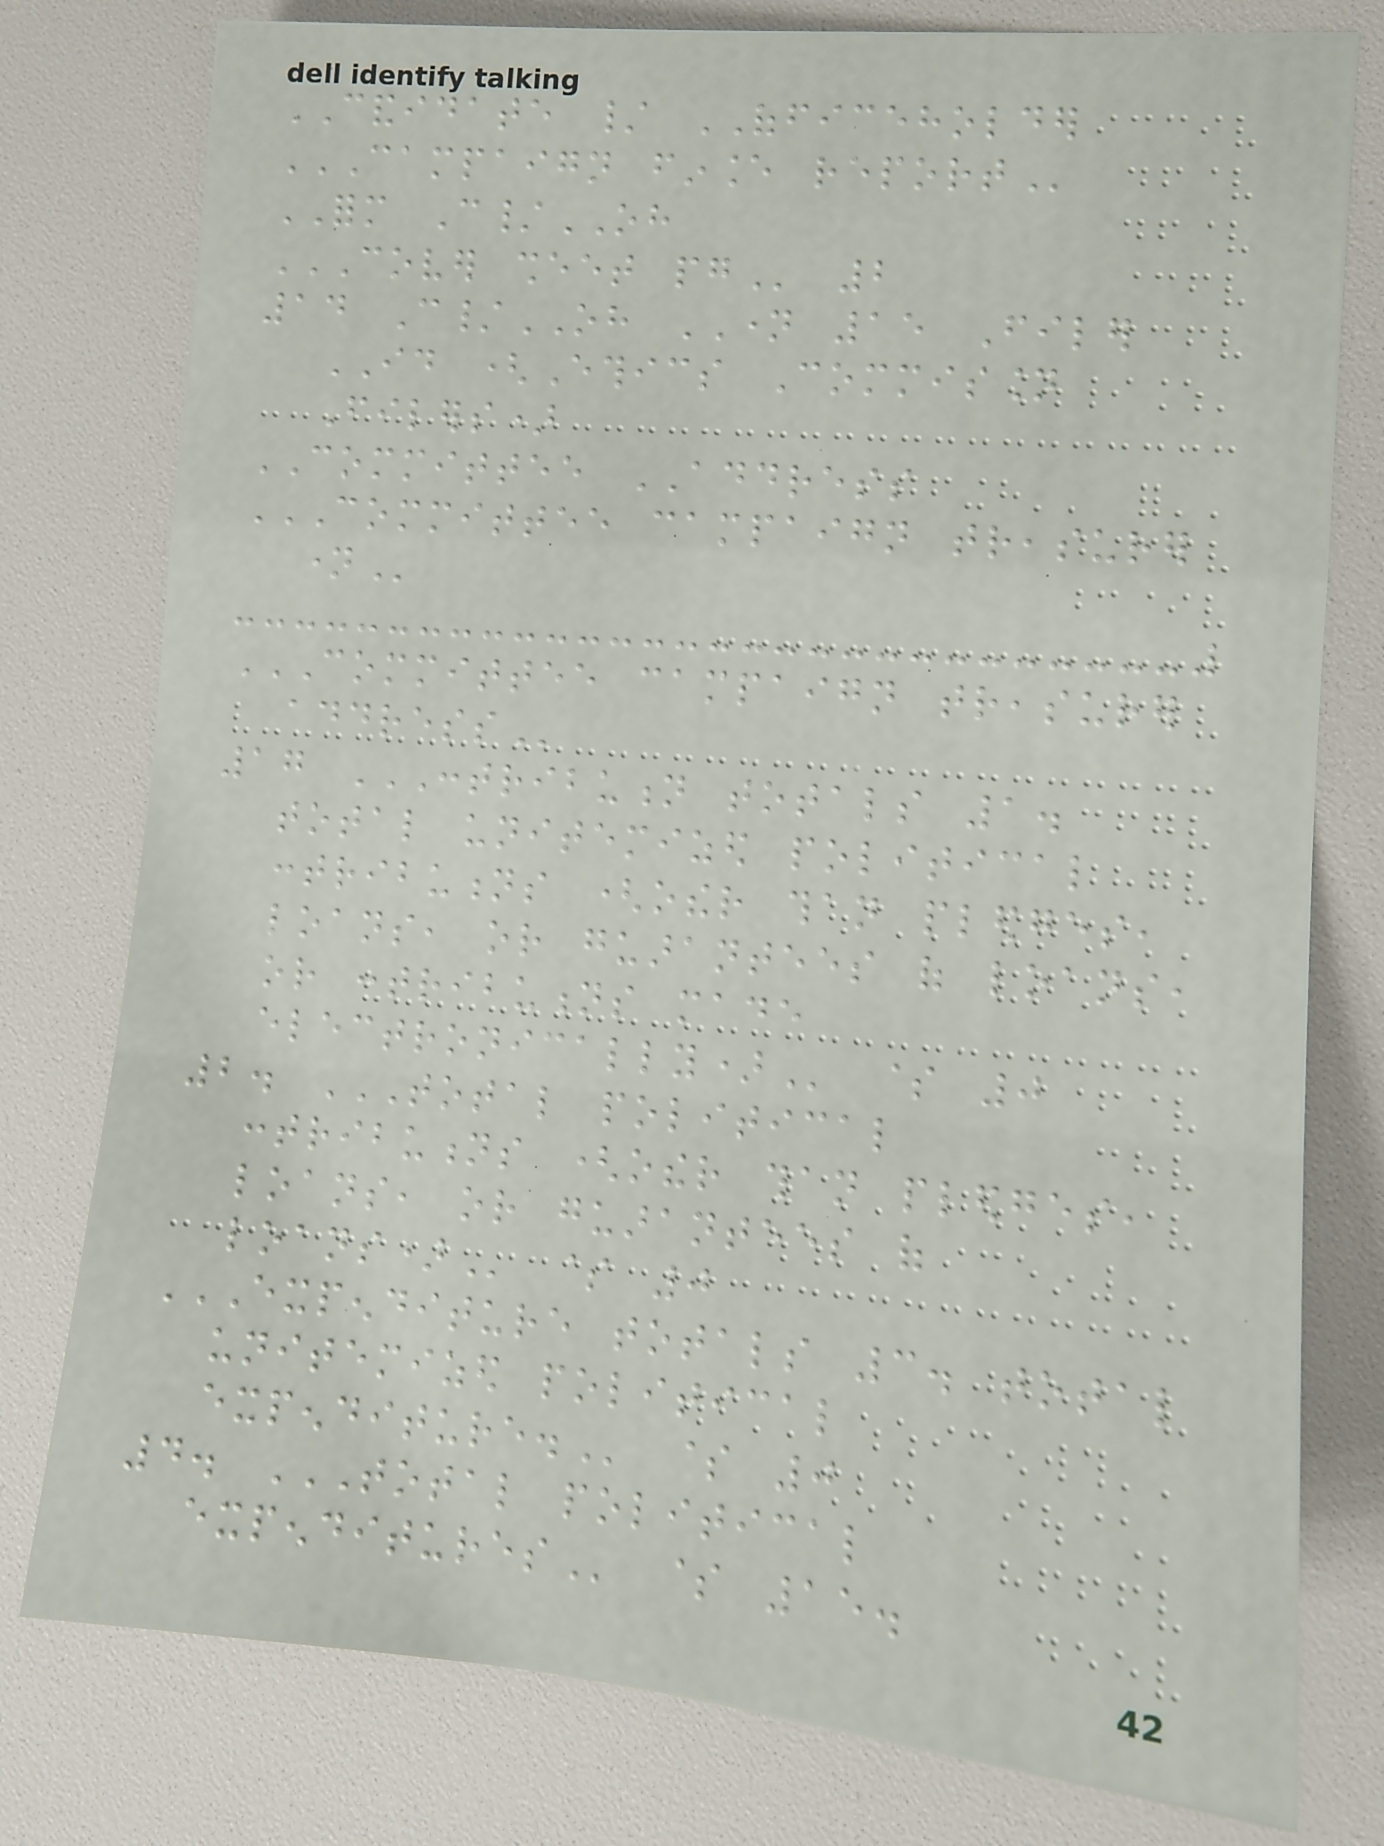CANDIDATE / OFFICEHOLDER
CAMPAIGN FINANCE REPORT
FORM C/OH
COVER SHEET PG 2
14 C/OH NAME 15 Filer
ID (Ethics Commission
Filers)
COMMITTEE ADDRESS
COMMITTEE CAMPAIGN TREASURER
NAME
COMMITTEE CAMPAIGN TREASURER
ADDRESS
17 CONTRIBUTION TOTALS 1.
TOTAL UNITEMIZED POLITICAL
CONTRIBUTIONS (OTHER THAN PLEDGES,
LOANS, OR GUARANTEES OF LOANS,
OR CONTRIBUTIONS MADE
ELECTRONICALLY) $ 0
2. TOTAL POLITICAL
CONTRIBUTIONS (OTHER THAN PLEDGES,
LOANS, OR GUARANTEES OF
LOANS) $ 0
EXPENDITURE TOTALS 3. TOTAL
UNITEMIZED POLITICAL
EXPENDITURE. $ 0
4. TOTAL POLITICAL
EXPENDITURES $ 15.
